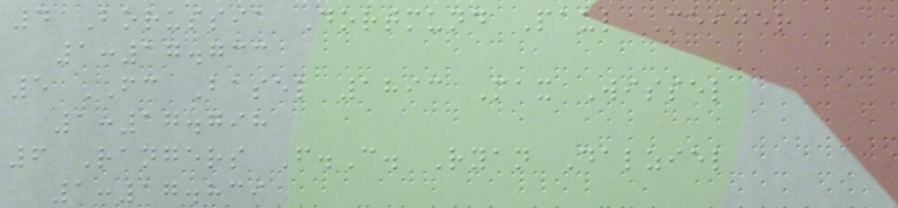4 Borussia Dortmund Paul Meijer
1:17.733
5 FC Basel 1893 Max Wissel
1:17.798
6 Rangers F.C. Ryan Dalziel
1:17.839
